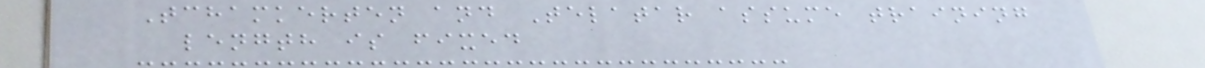Tchamkerten and Telatar assume training
length is fixed
